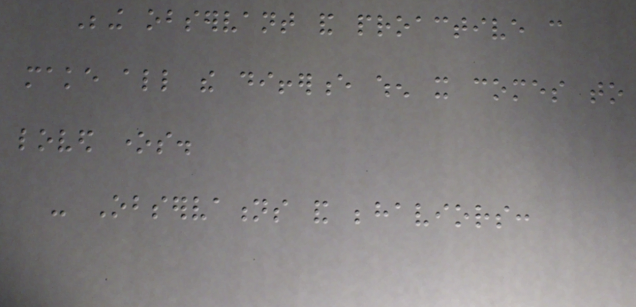Being observant and proactive can
make all the difference when it comes to
loved ones.
- Observations and behaviors:
